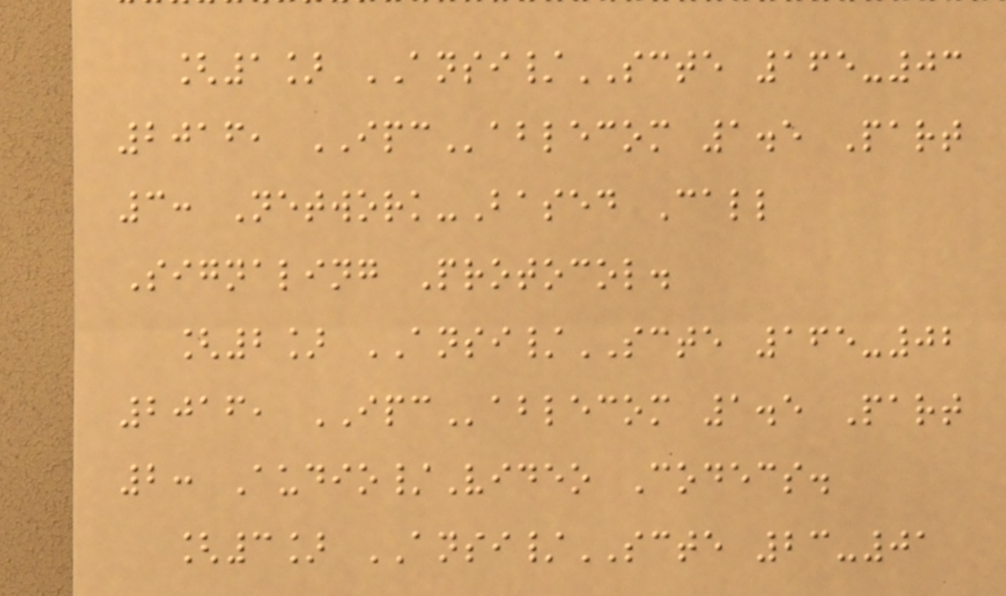[1] ANSI/SCTE 165-03
2016, IPCablecom 1.5 Part
3: Network-Based Call
Signaling Protocol.
[2] ANSI/SCTE 165-02
2016, IPCablecom 1.5 Part
2: Audio/Video Codecs.
[3] ANSI/SCTE 23-01
